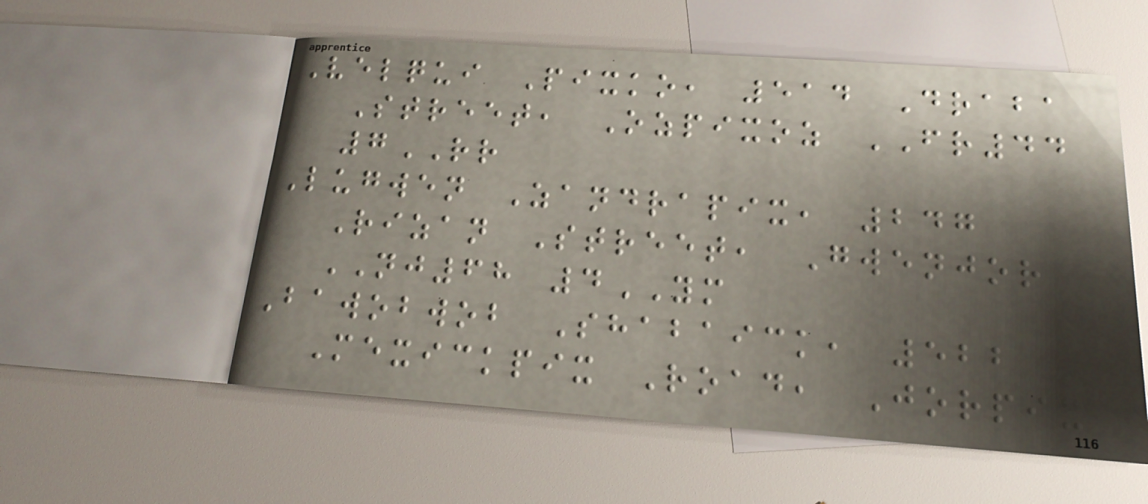Velqui Pixko, 514 Draba
Street, Ozpixoz FR44
7RR
Lugwen Zandrapix, 247
Rizan Street, Gwenjor
NJ68 4YM
Bawobwob Shabaick, 522
Mexickpix Road, Jorpix
